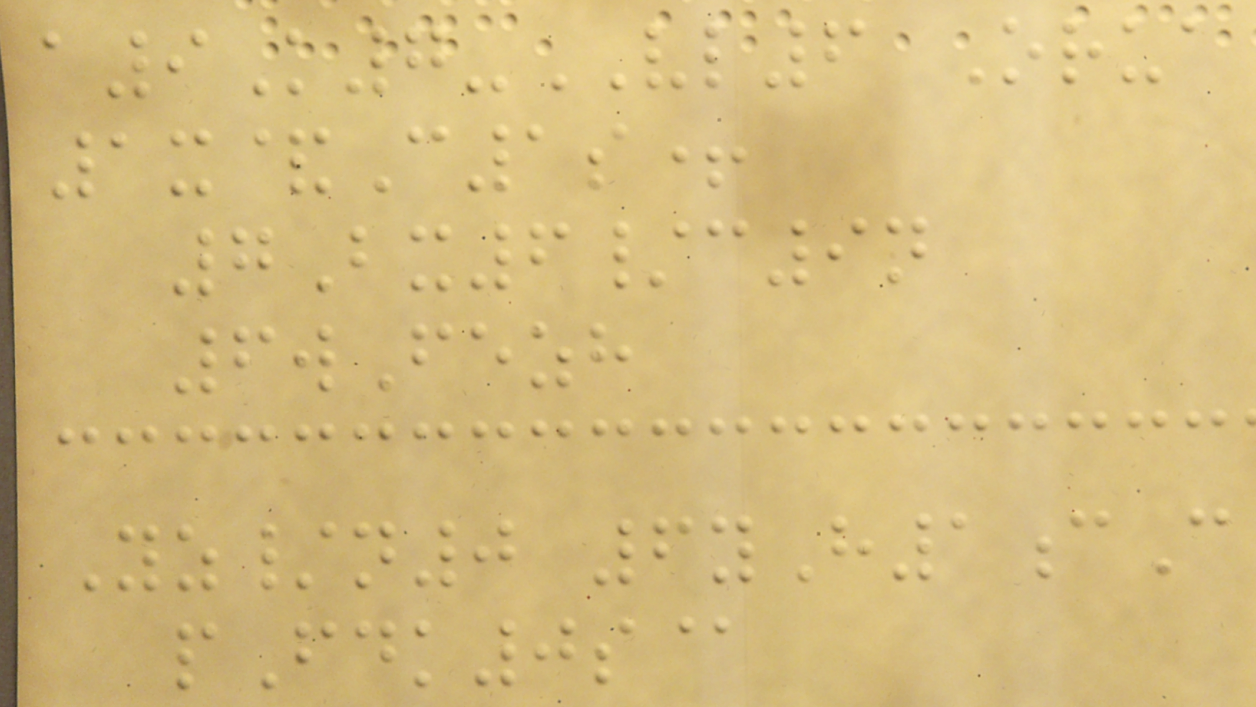a9K7-VL6 Orua
1x&C1s+
7Bx6/c9n
6wFezh
Yz/n0 6yH1cC
pFdk0s@
